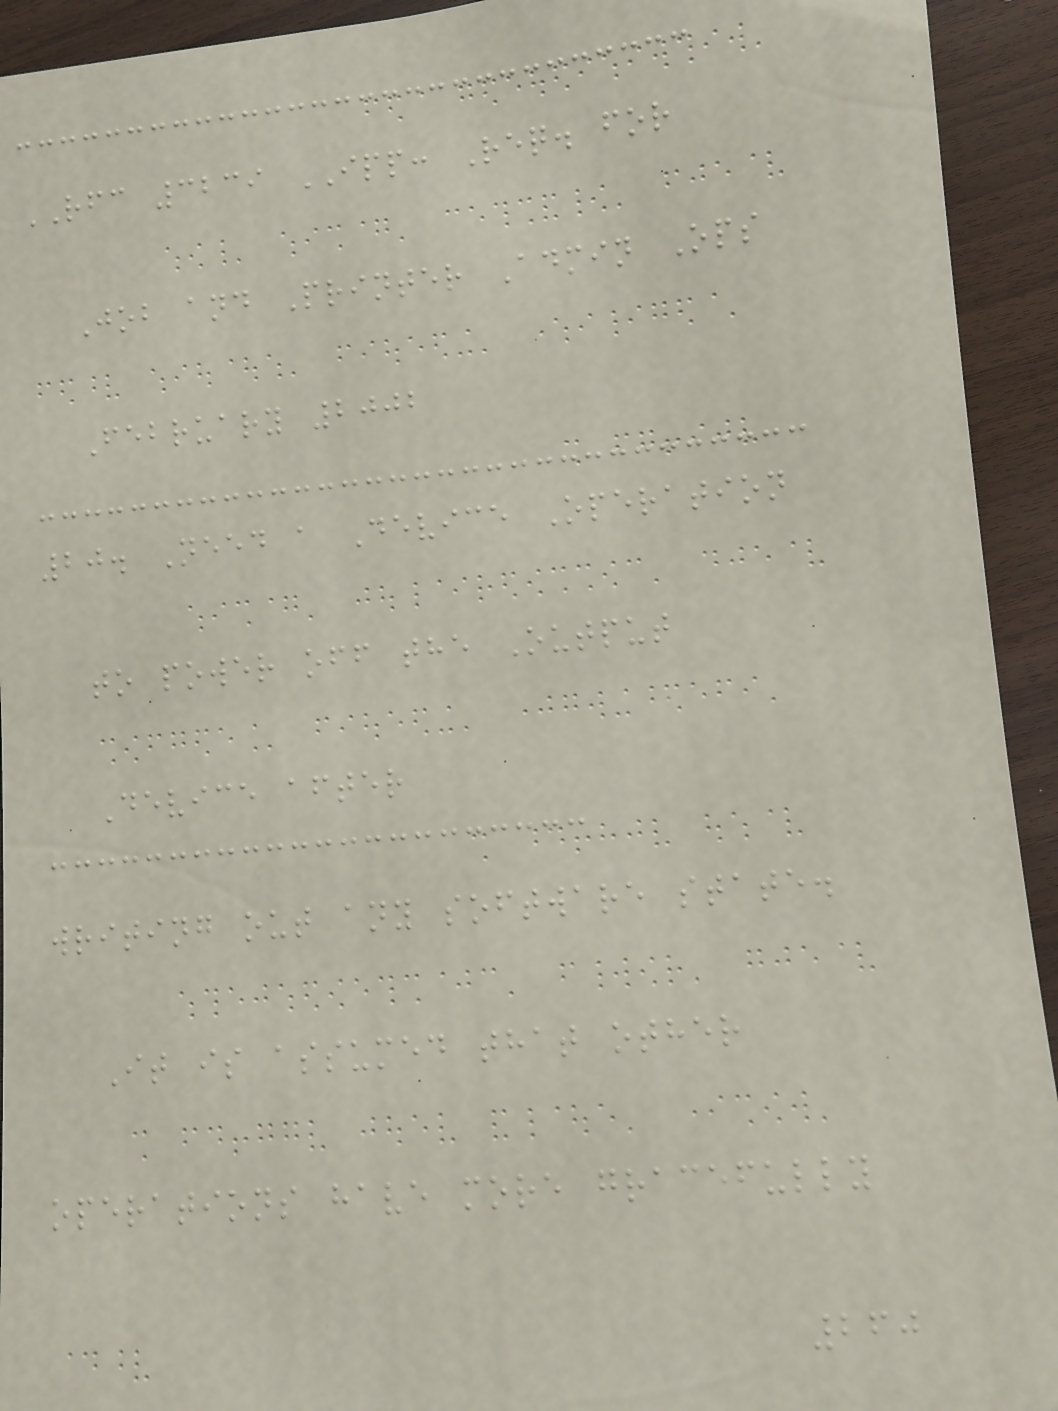RFC 3239 IPP: Req. for
Job and Printer Admin Ops
February 2002
20. Need a Device Operation
to power off the Output
Device after
writing out any software state.
It is assumed that other
operations have more gracefully
260
